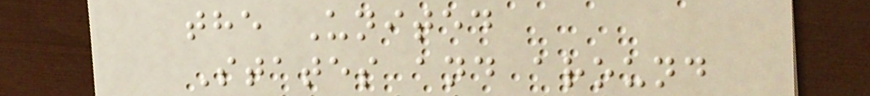the United
States and around
